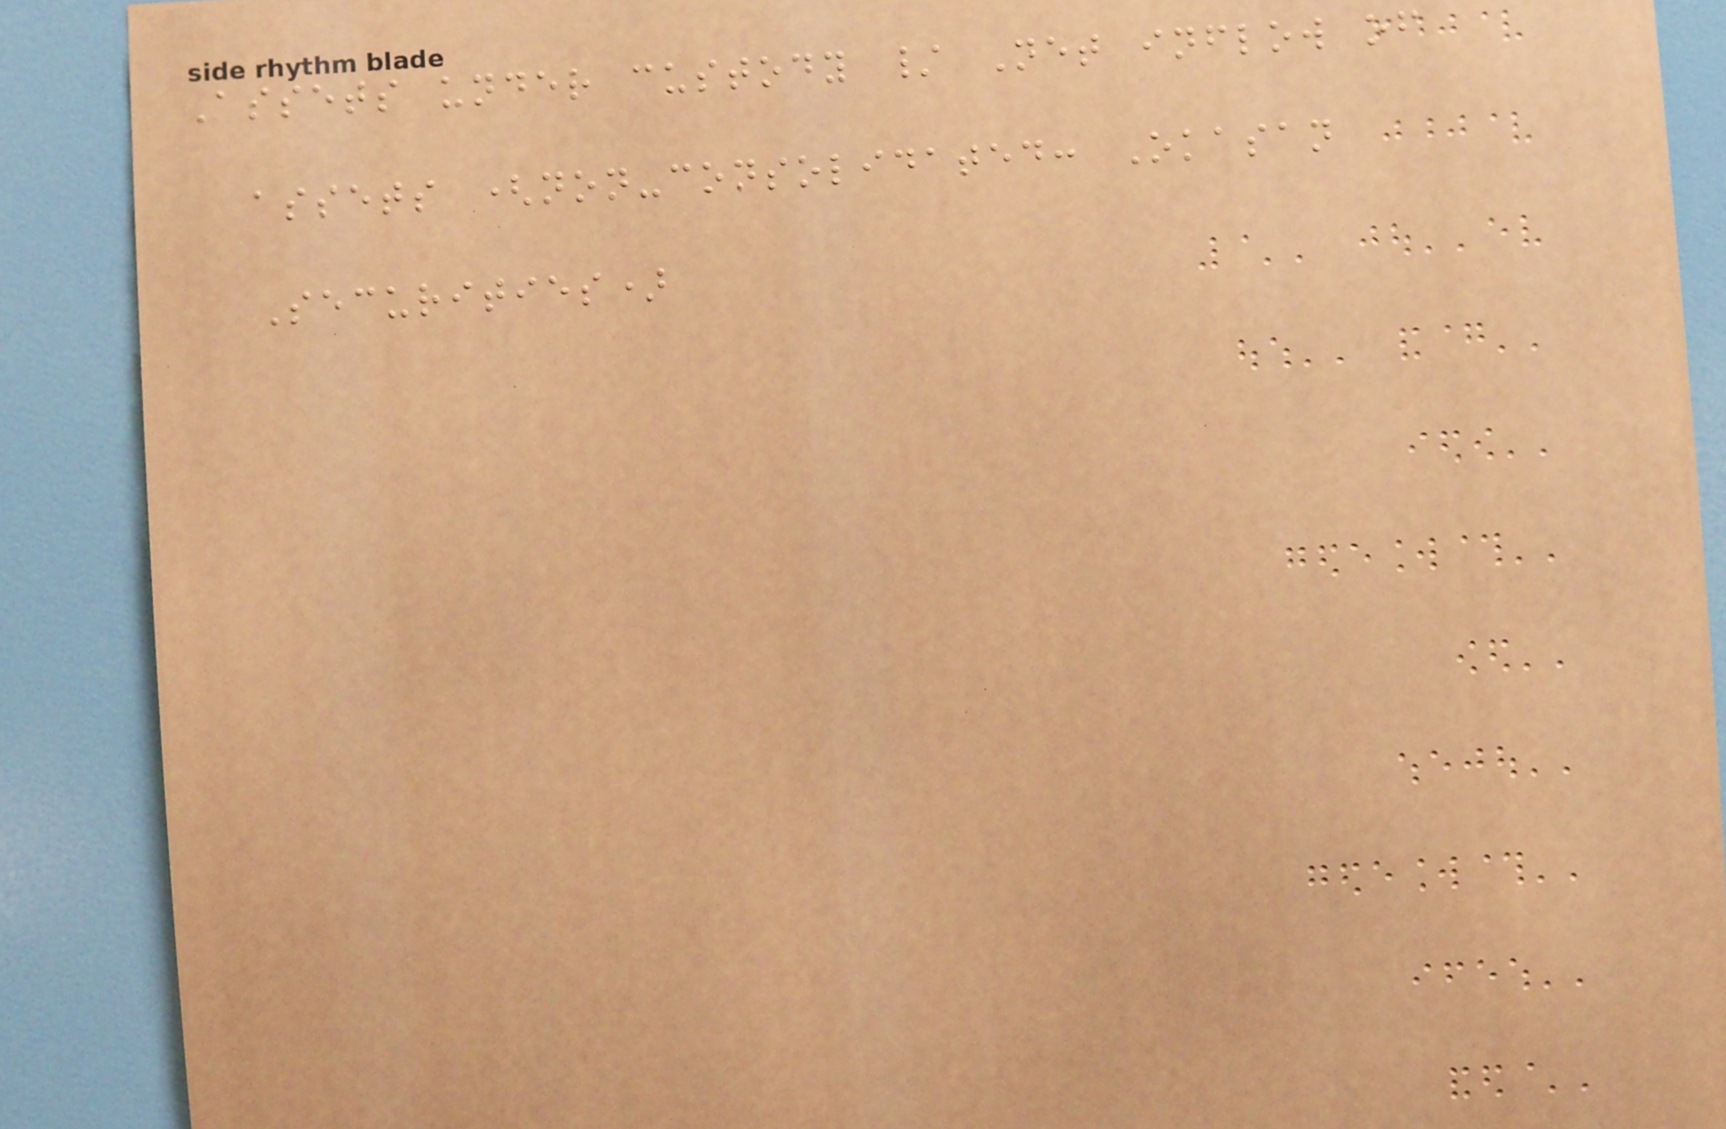Assets under custody / Net inflow of
assets (non-consolidated: Okasan
Securities)
